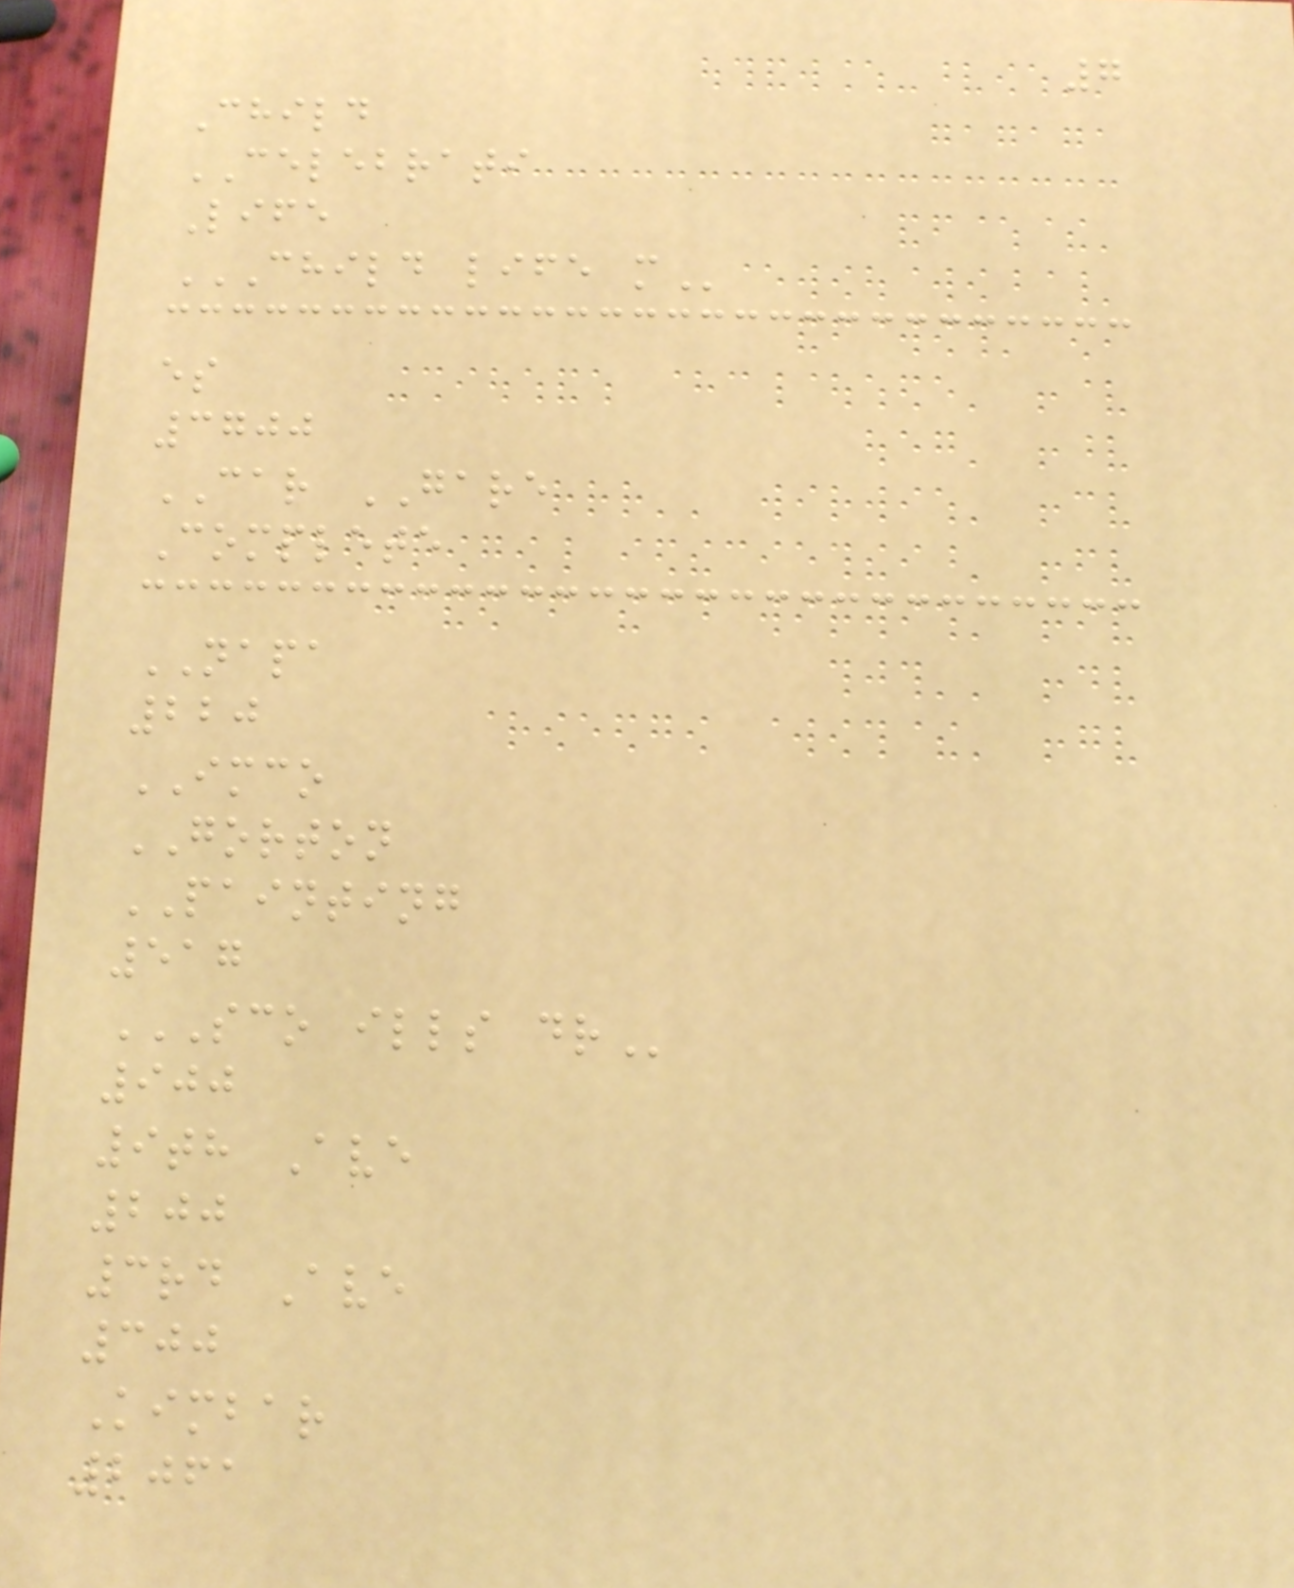7
Child
CELEBRATI
Life
CHILD LIFE M
es
3700
CAR GARE
Complete
NAPA
220
IMCO
GORTON
PAINTING
517
SCO ILLS DR
900
9th Ave
200
3rd Ave
300
Kimbar
2061
